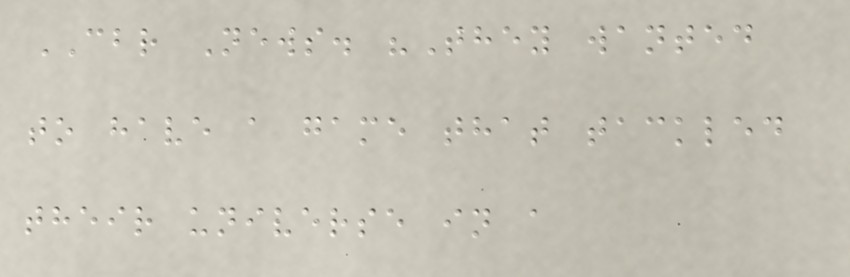CBR News. "They wanted
to have a game that tackled
their universe in a
